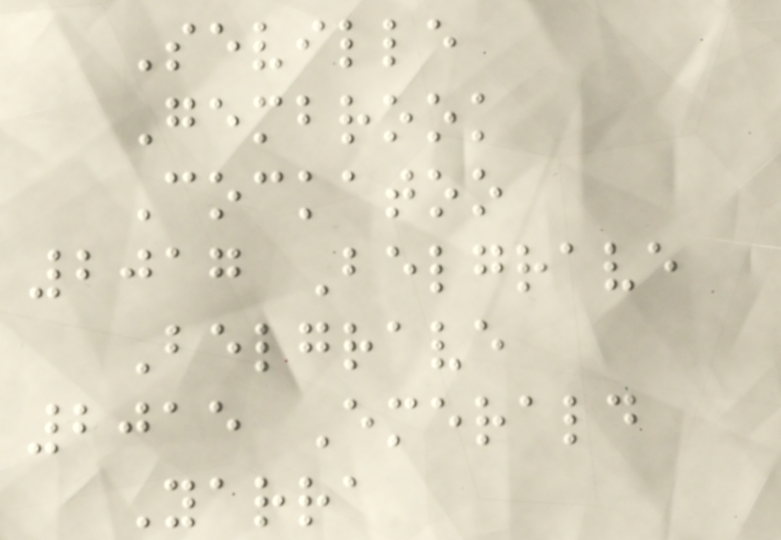Seville
Gembrook
Cockatoo
2017 Belgrave
Belgrave
2015 Emerald
Yarra
